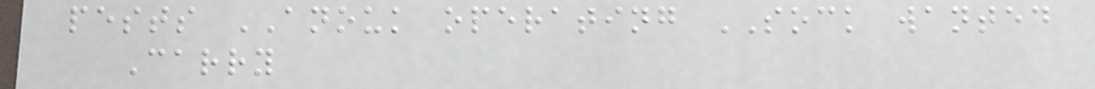pests ANOUK operating SOCK wanted
Carry
